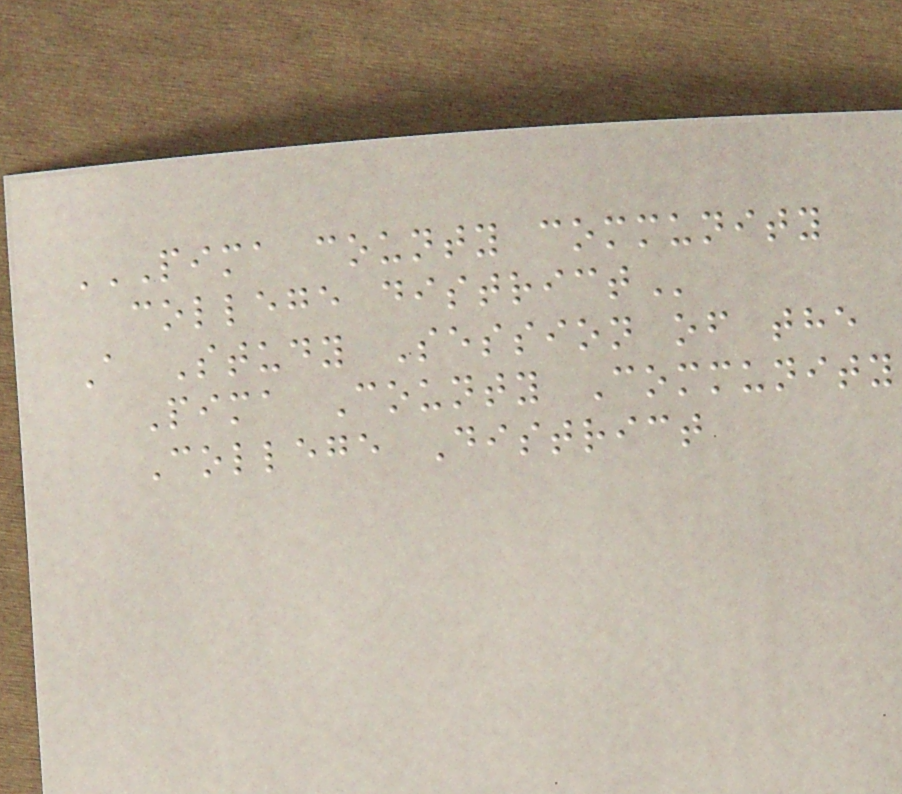PIMA COUNTY COMMUNITY
COLLEGE DISTRICT
A Study Session of the
Pima County Community
College District
